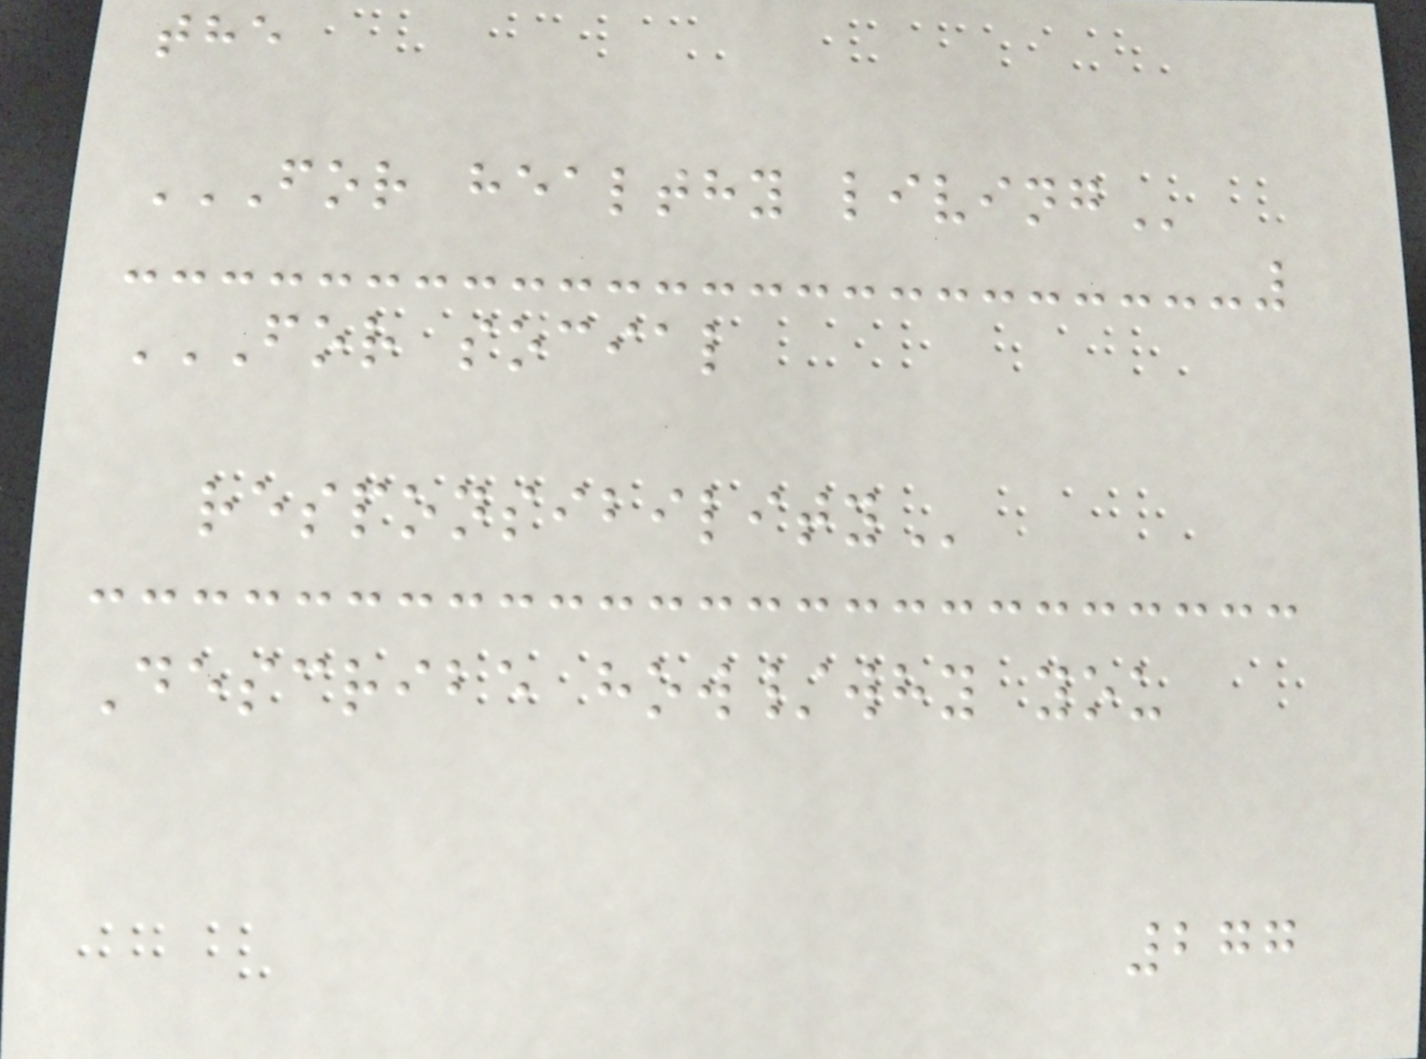the
FOR HEALTHY LIVING
FOR SOCIAL
RESPONSIBILITY
Describe how/why you
277
